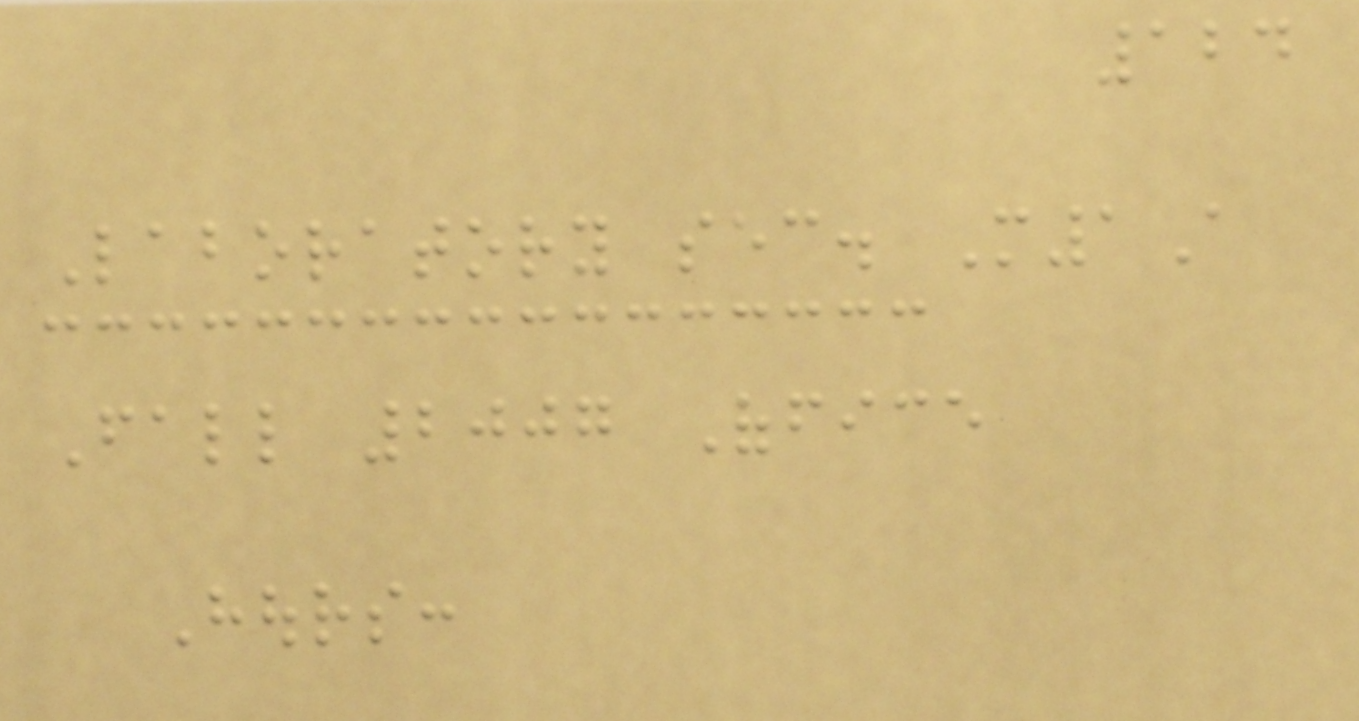124
Laboratory sec. M1A
Fall 2007 Office
Hours:
